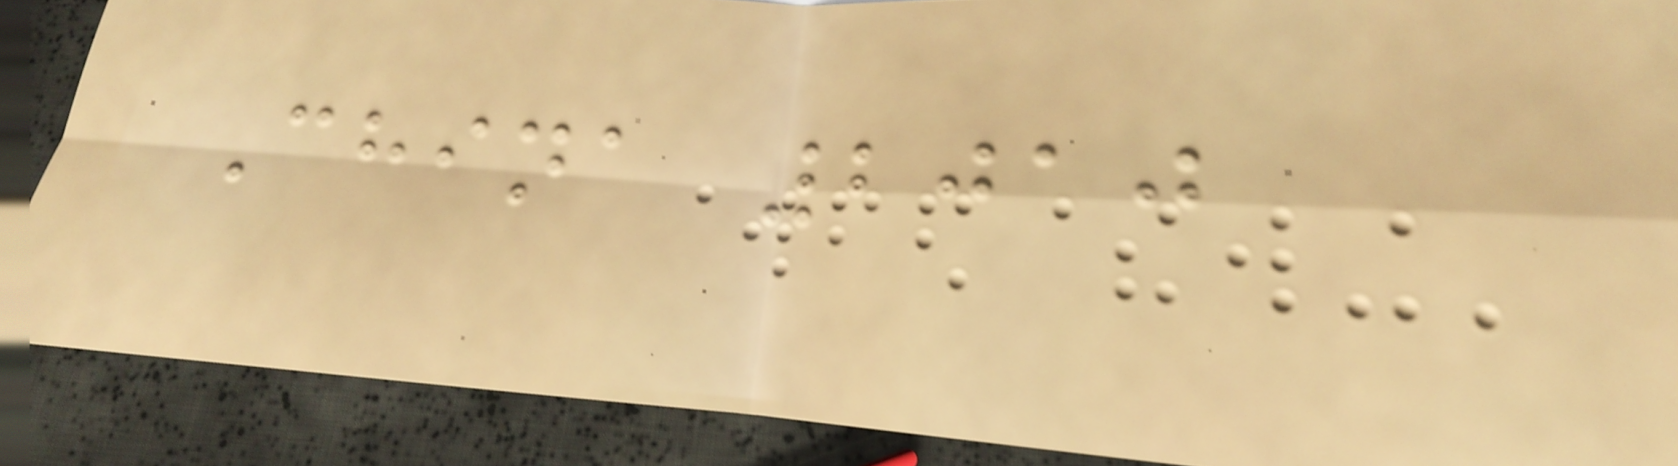China 2010
